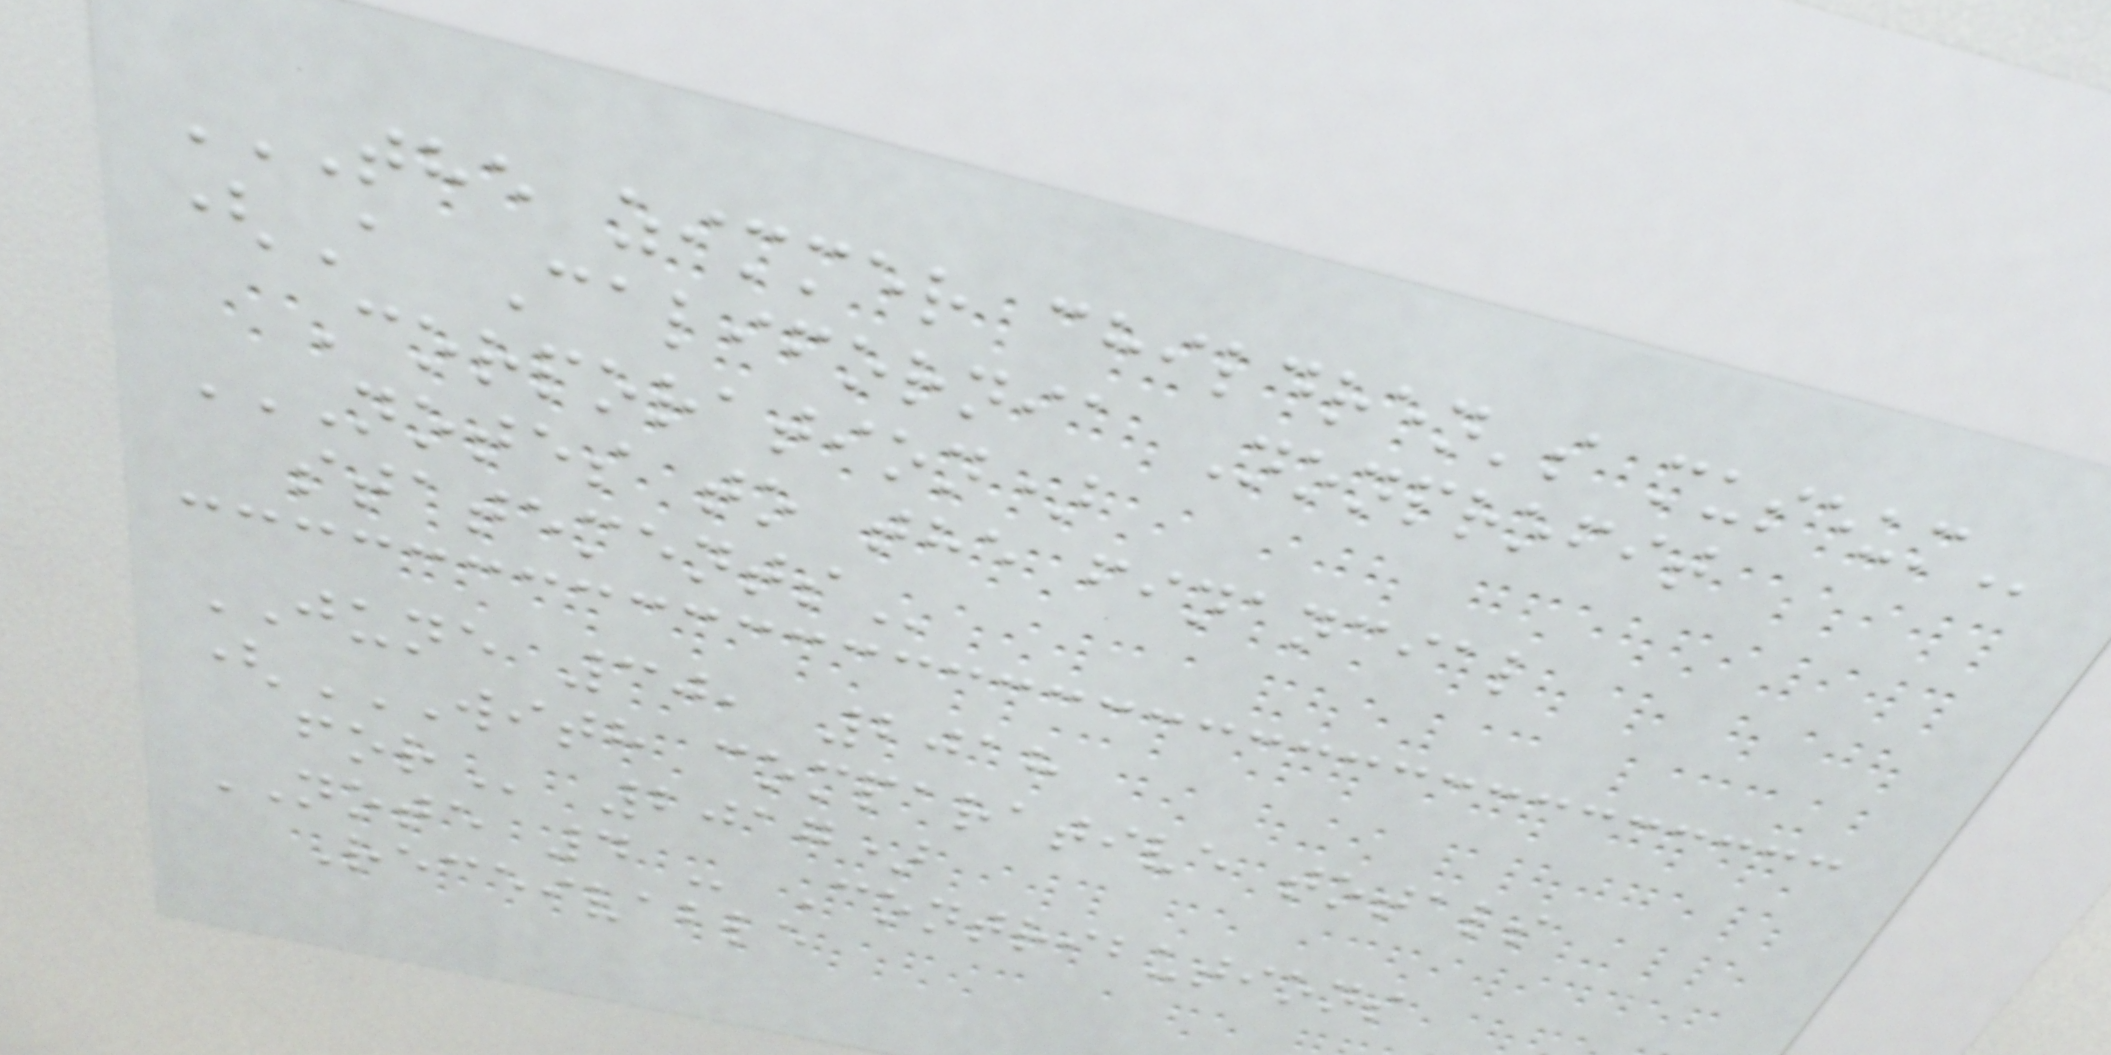THE ZIMMER CHILDREN'S MUSEUM
(A California Nonprofit
Corporation)
NOTES TO THE FINANCIAL
STATEMENTS
JUNE 30, 2018
(WITH COMPARATIVE TOTALS
FOR 2017)
NOTE 4 - Contributions
Receivable
